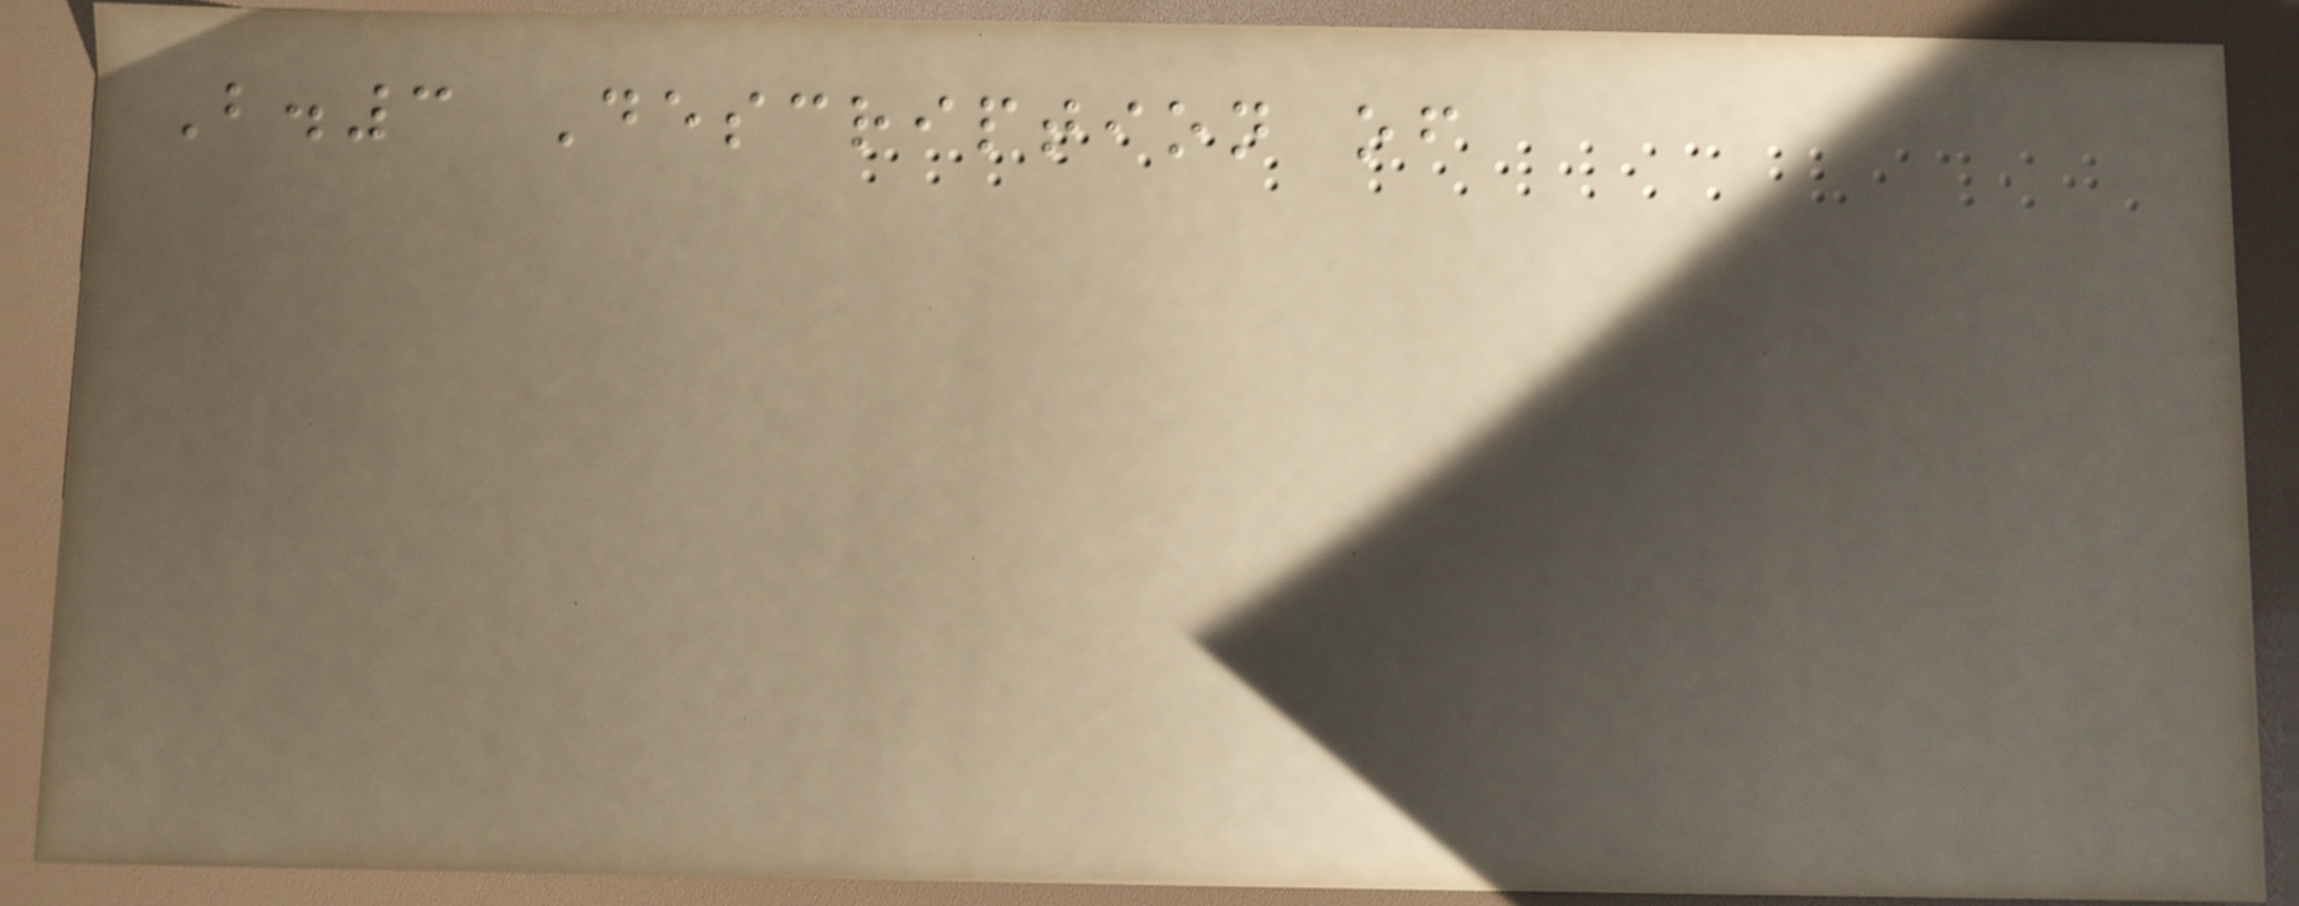B.3 Description of
